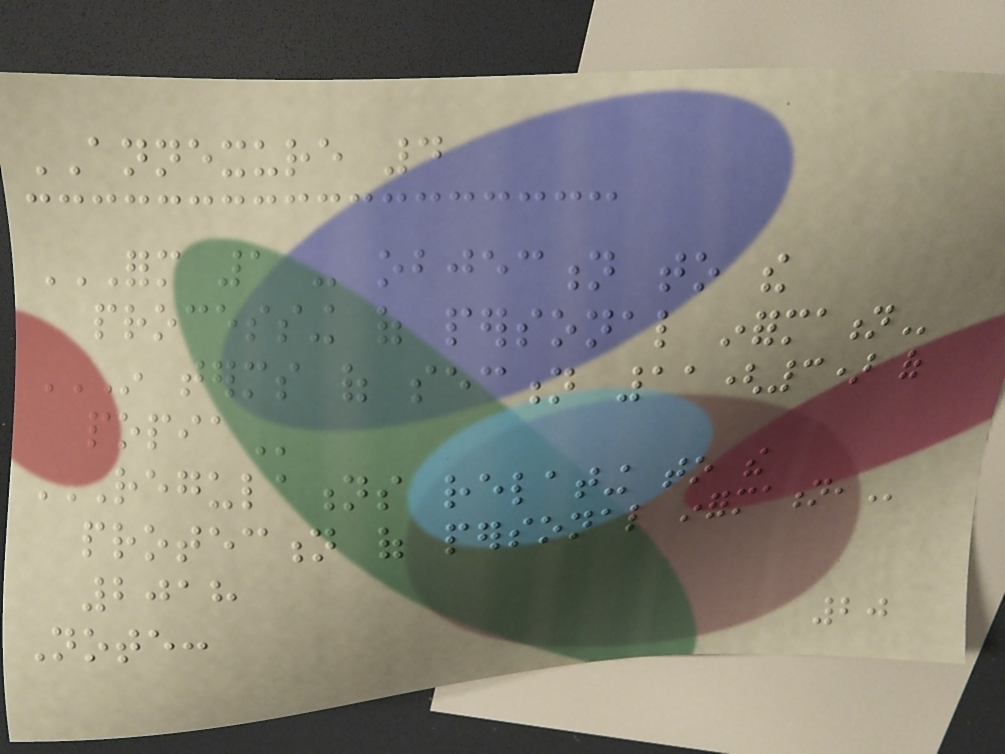ANNEXURE 4
FORM 1 - OBJECTION TO THE
PROCESSING OF PERSONAL INFORMATION
IN TERMS OF SECTION 11(3) OF
POPIA
REGULATIONS RELATING TO THE
PROTECTION OF PERSONAL INFORMATION,
2018
Note:
20
